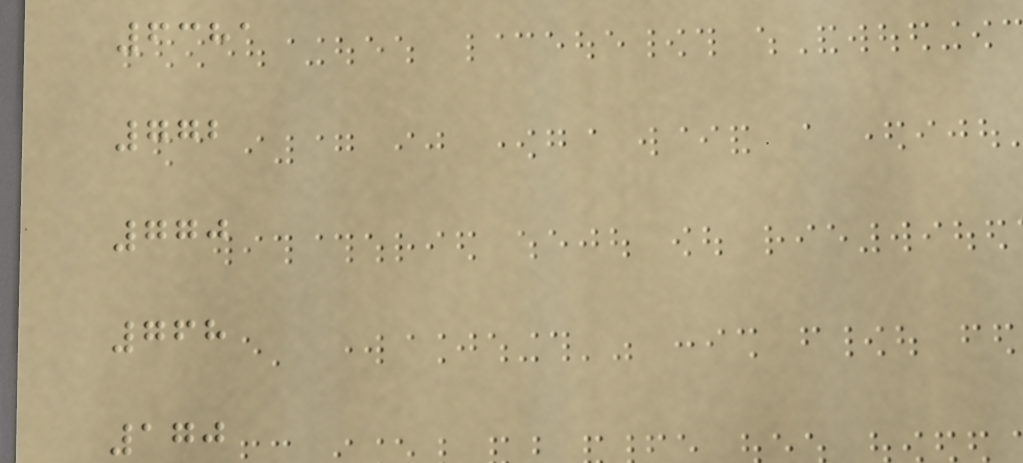6381
772
770
768
170
